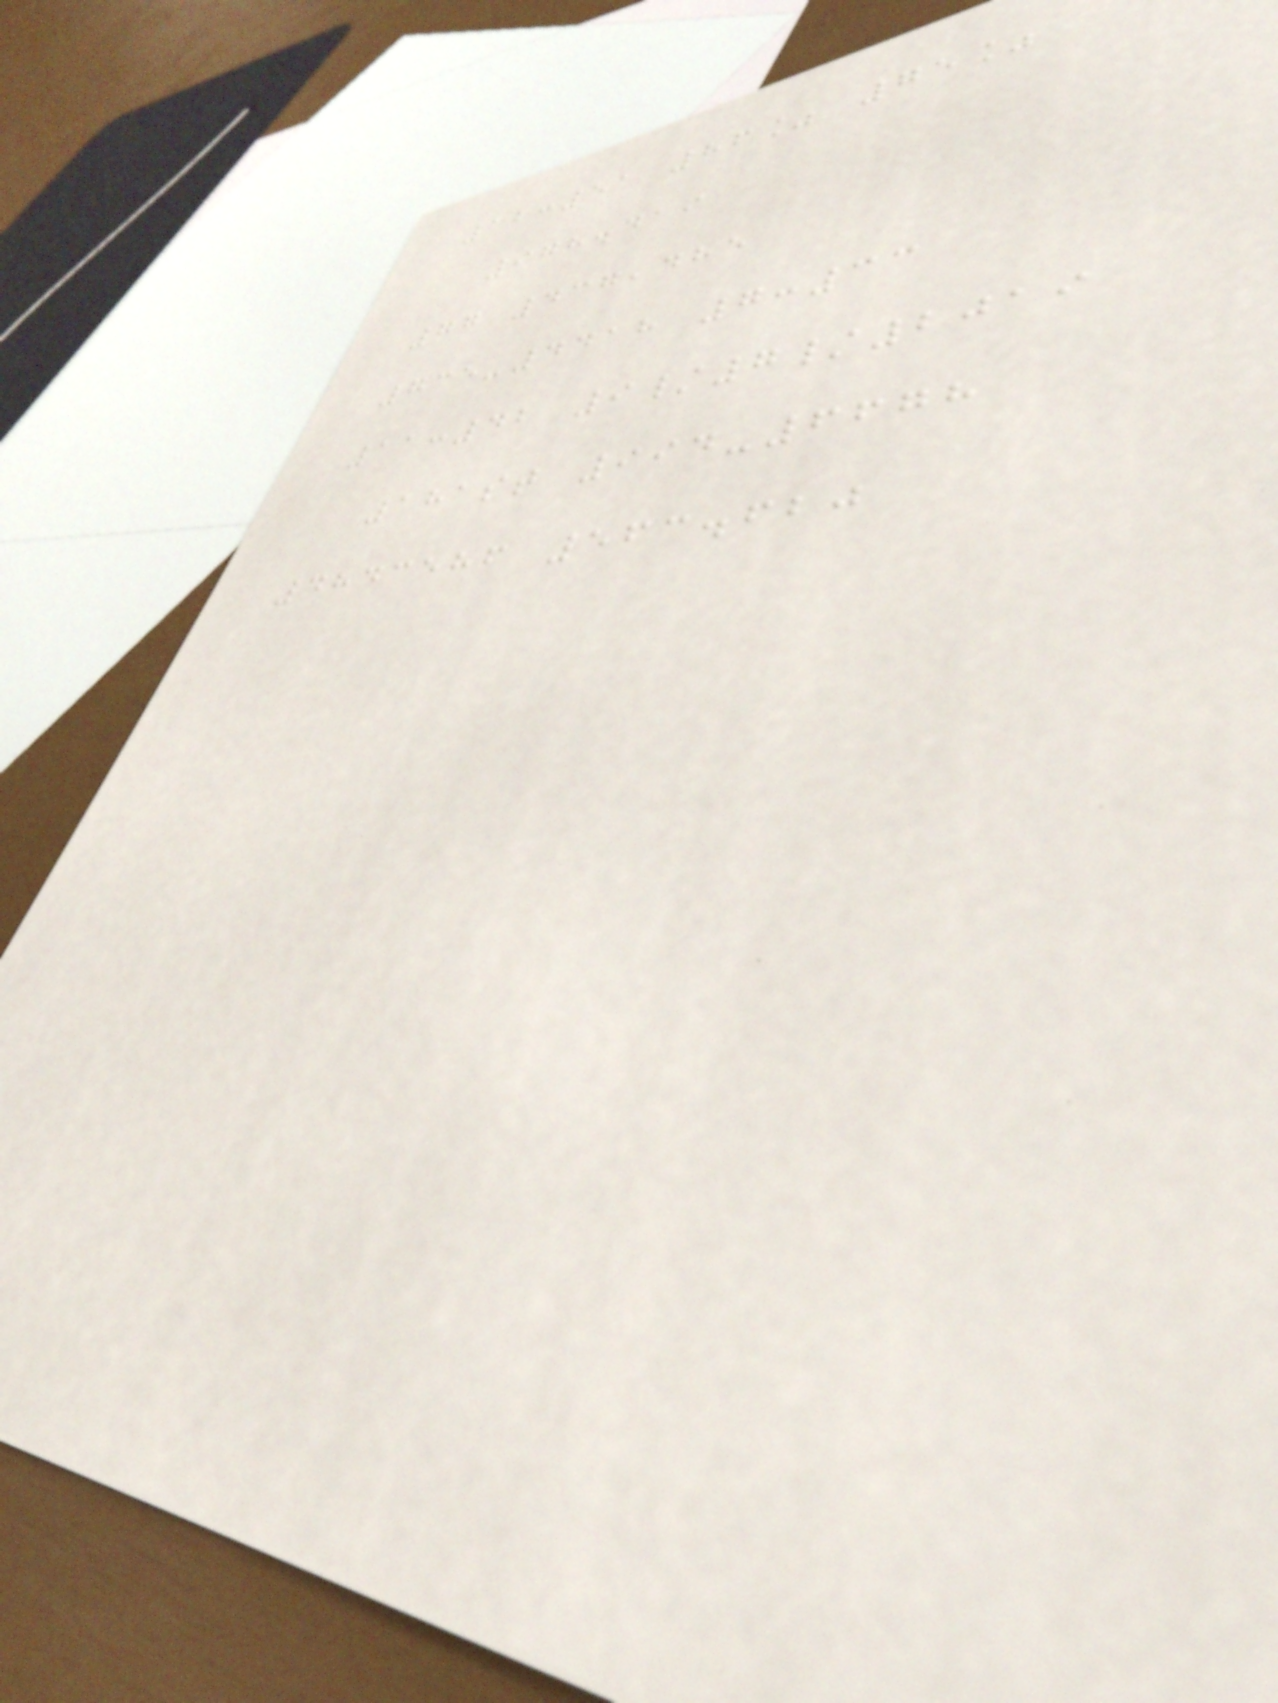12:51 86% 75%
978.419
77 437,485
735-4418 7:33
11:42 9/7/2019
181st 994-6678
4843586 563.620
